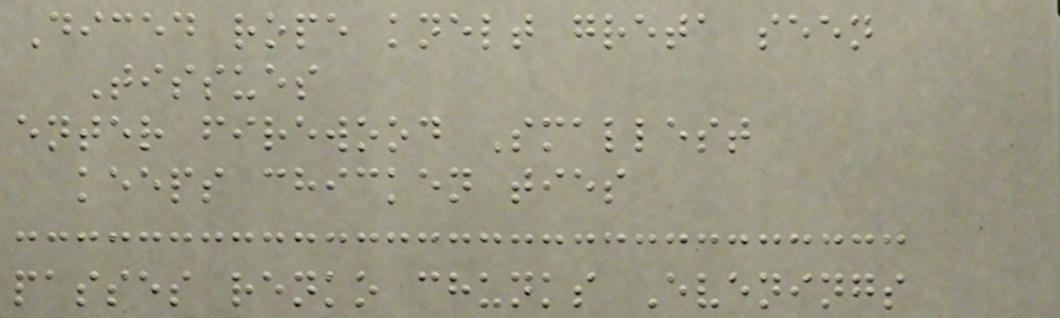Diced rope knelt greta seen
Tissues
enter firewood Smallest
keeps chicken ties
passes renko chunks Evenings
